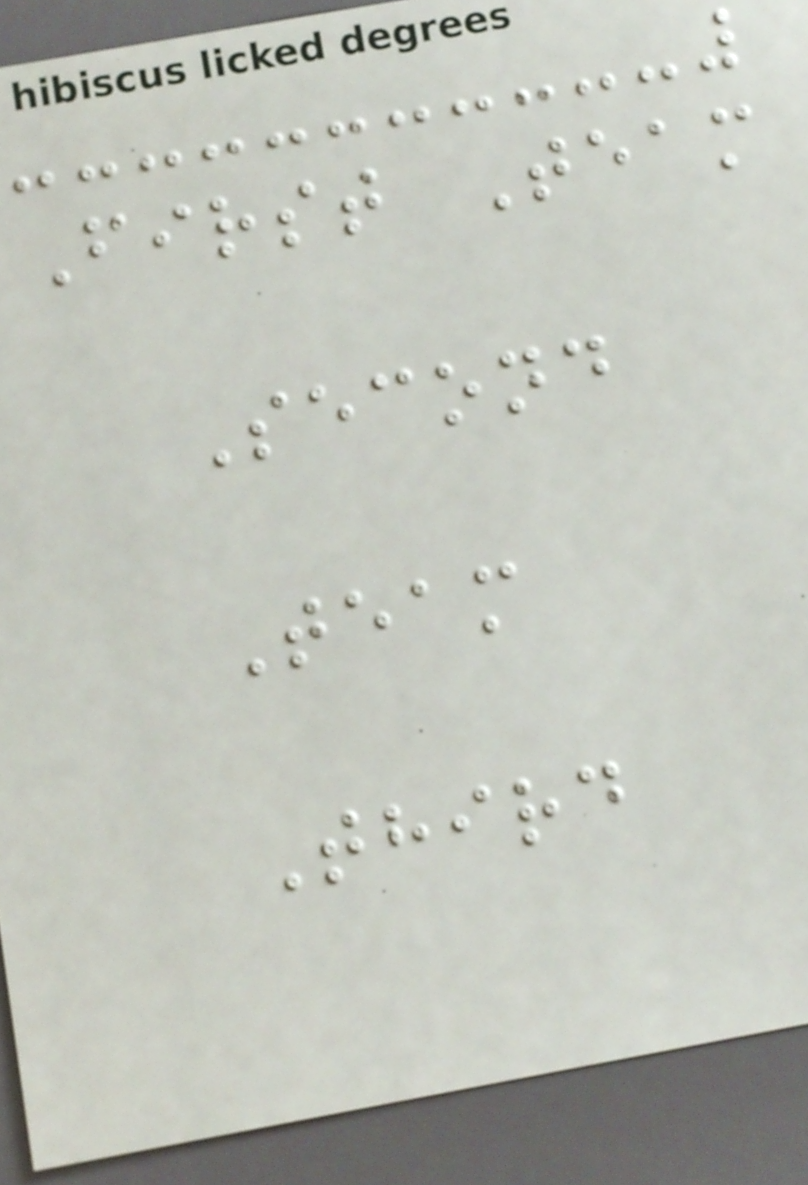First Team
Second
Team
Third
